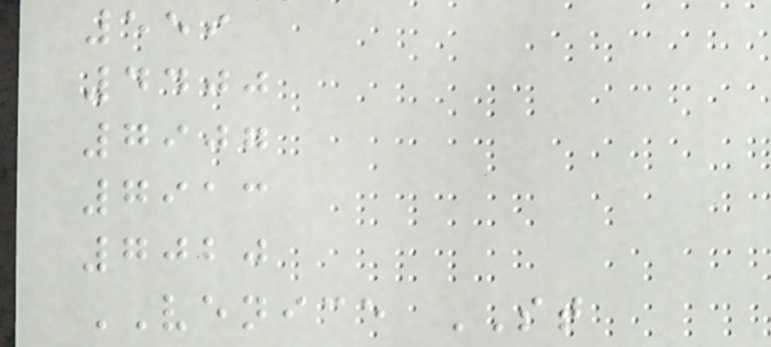559
4400
7907
7913
7020
VENICE ST
